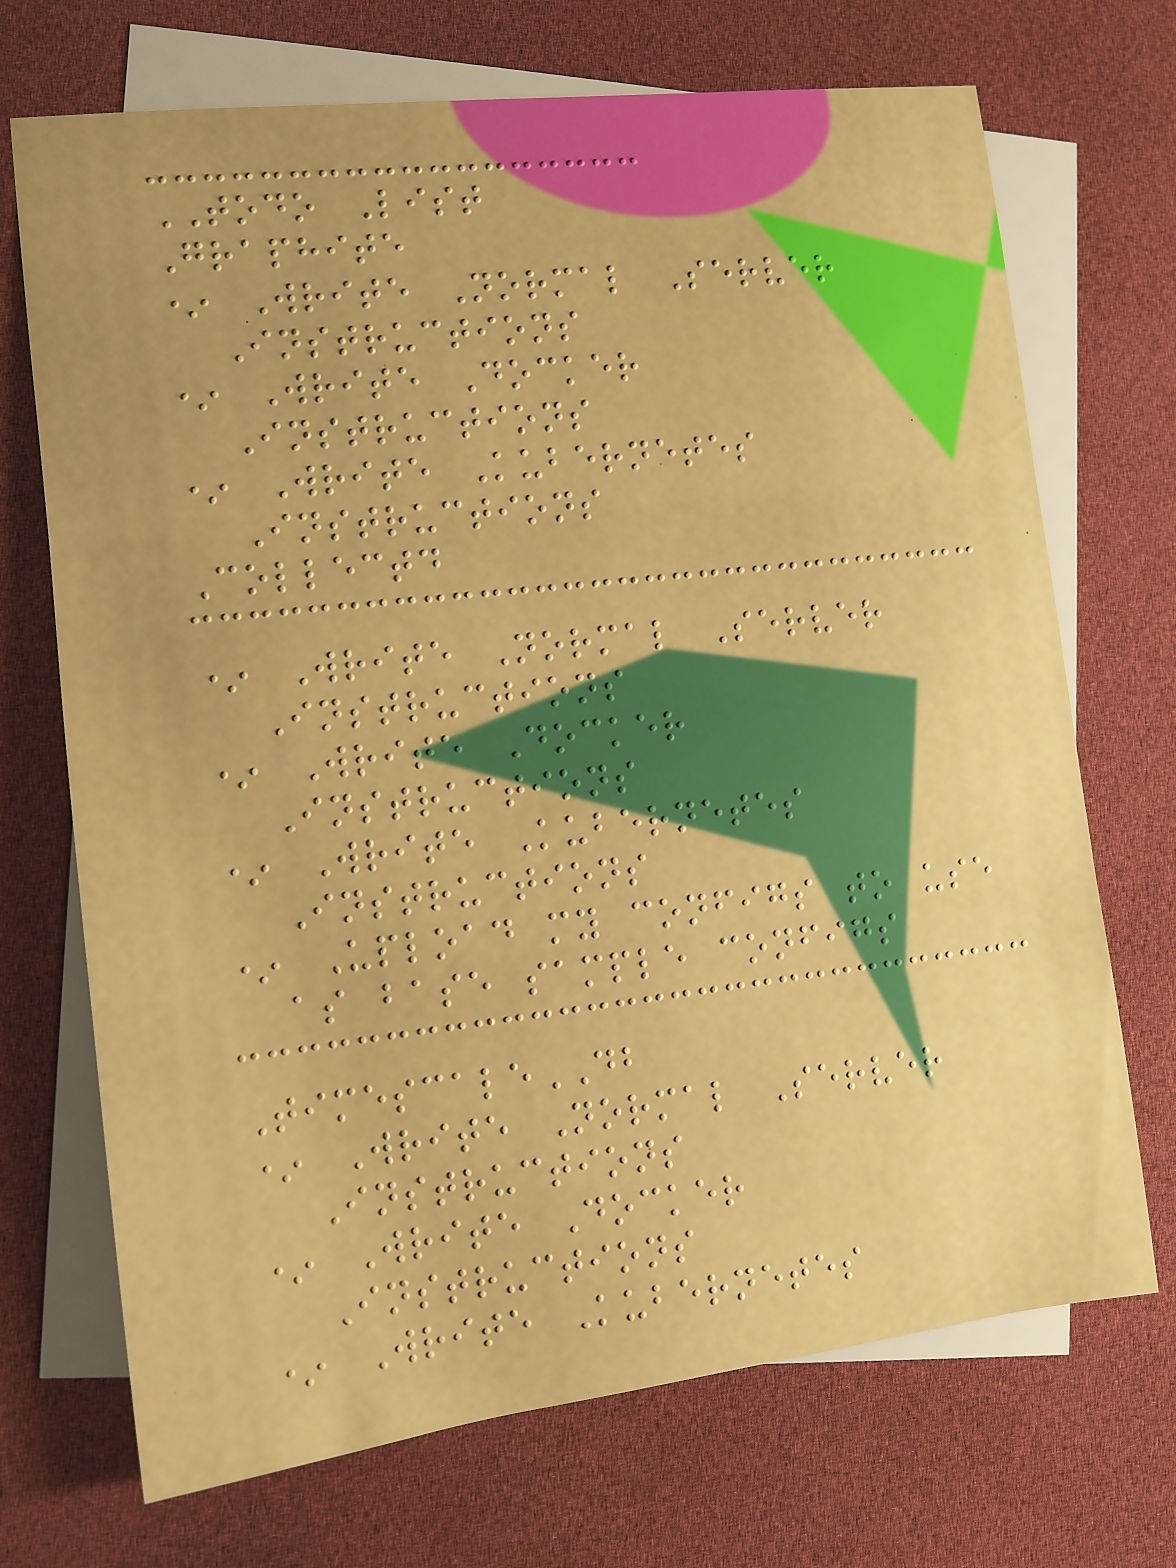TODO List
Graphite
* Write Normal Server
Instructions
* Write Docker
Instructions
* Write Kubernetes
Instructions
Collectd
* Write Normal Server
Instructions
* Write Docker
Instructions
* Write Kubernetes
Instructions
* Upload my configs to use
as base sample configs
TimescaleDB
* Write Normal Server
Instructions
* Write Docker
Instructions
* Write Kubernetes
